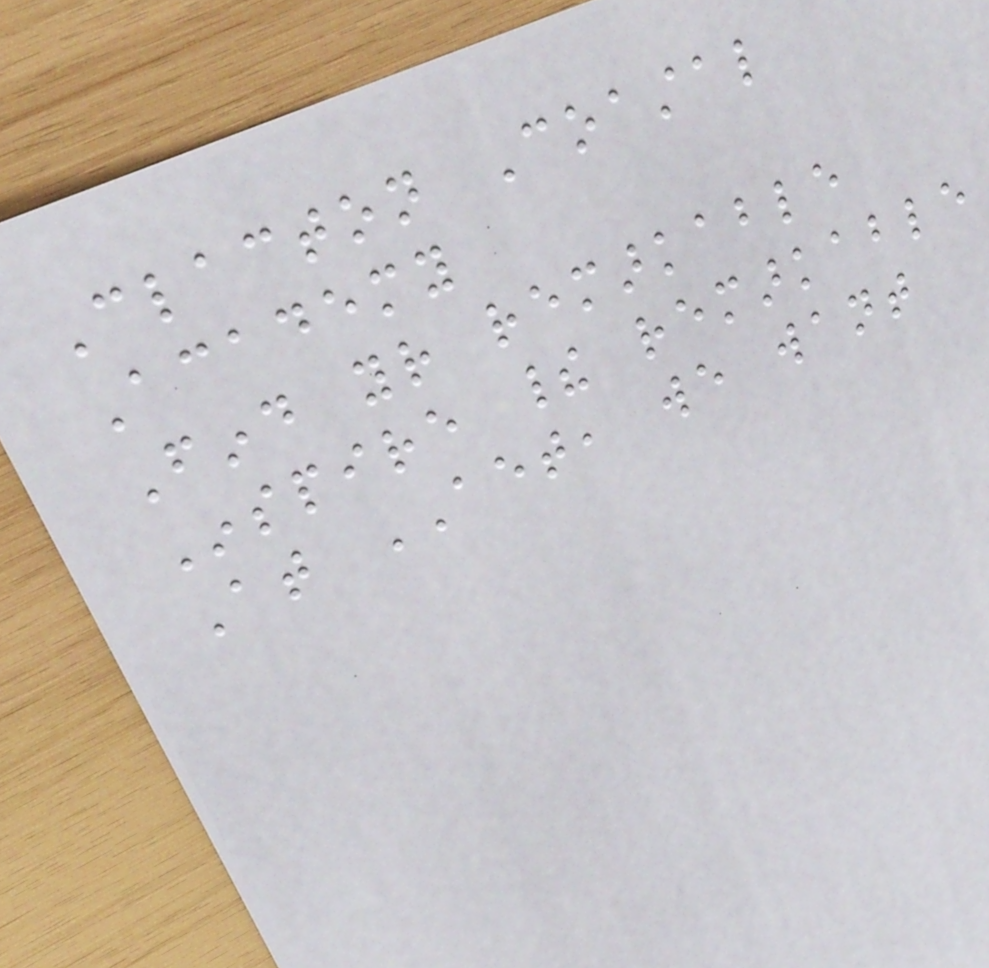Clacton Coastal
Academy
Find your remarkable
Inspire their remarkable
At AET, we want
